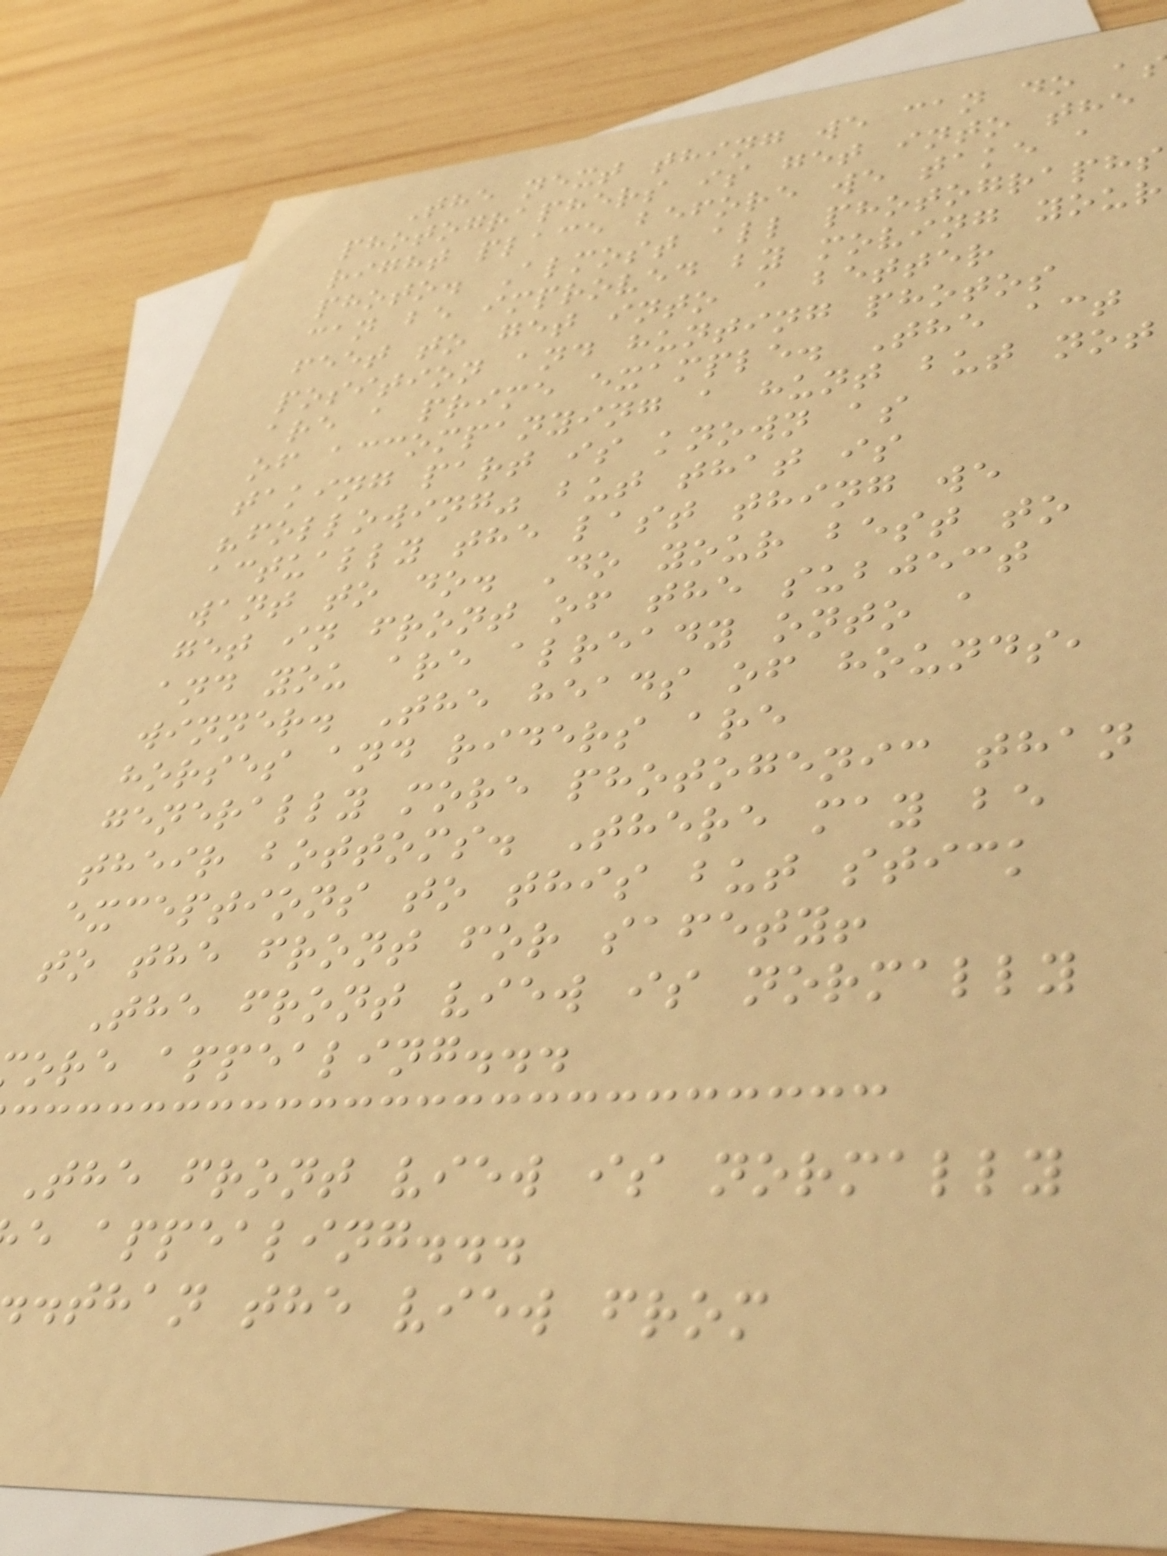The next thing we can do a
photographers is get into the
right place before we take a
photo. Almost all photographs
can be improved by moving your
feet to get into a better
position and hunting photos
are a prime example. The act
of accompanying a hunt but not
taking part is known as
"following" but that is
actually the last thing we
want to do. Do your best to
get in front of the subject
and you are already onto a
winner. The heads of hounds,
horses and riders are
generally more photogenic than
their bottoms. There may be
exceptions to this but stick
to the front for safety!
The front view is normally
ore appealing...
The front view is normally
e appealing...
.than the view from
